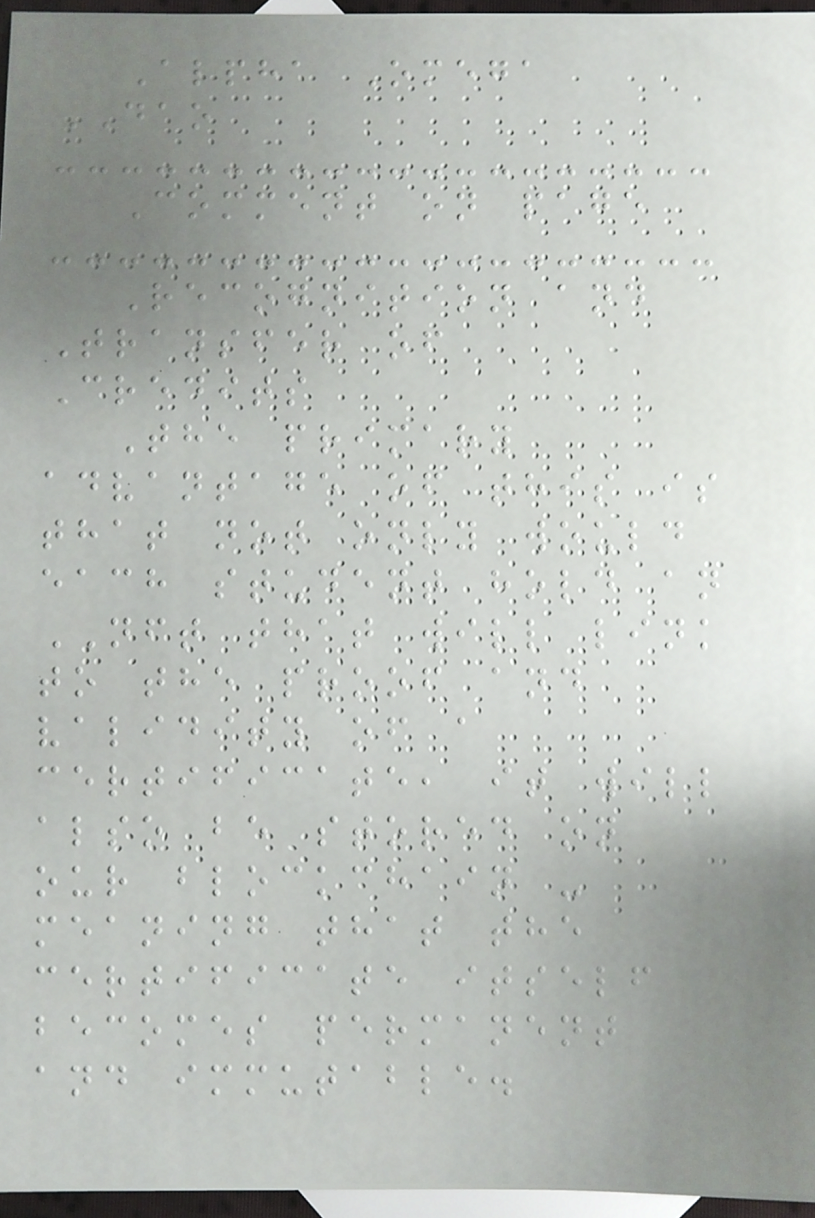Alpha Omega
DAO
Comment on page
Recognition and
Transfer of
Credits
The primary
advantage of this is
that not only would
each student hold an
NFT that will link
to the proof and
validity of a
certificate, it will
also be stored on
our blockchain -
meaning that the
certificate itself
becomes permanent
and immutable.
